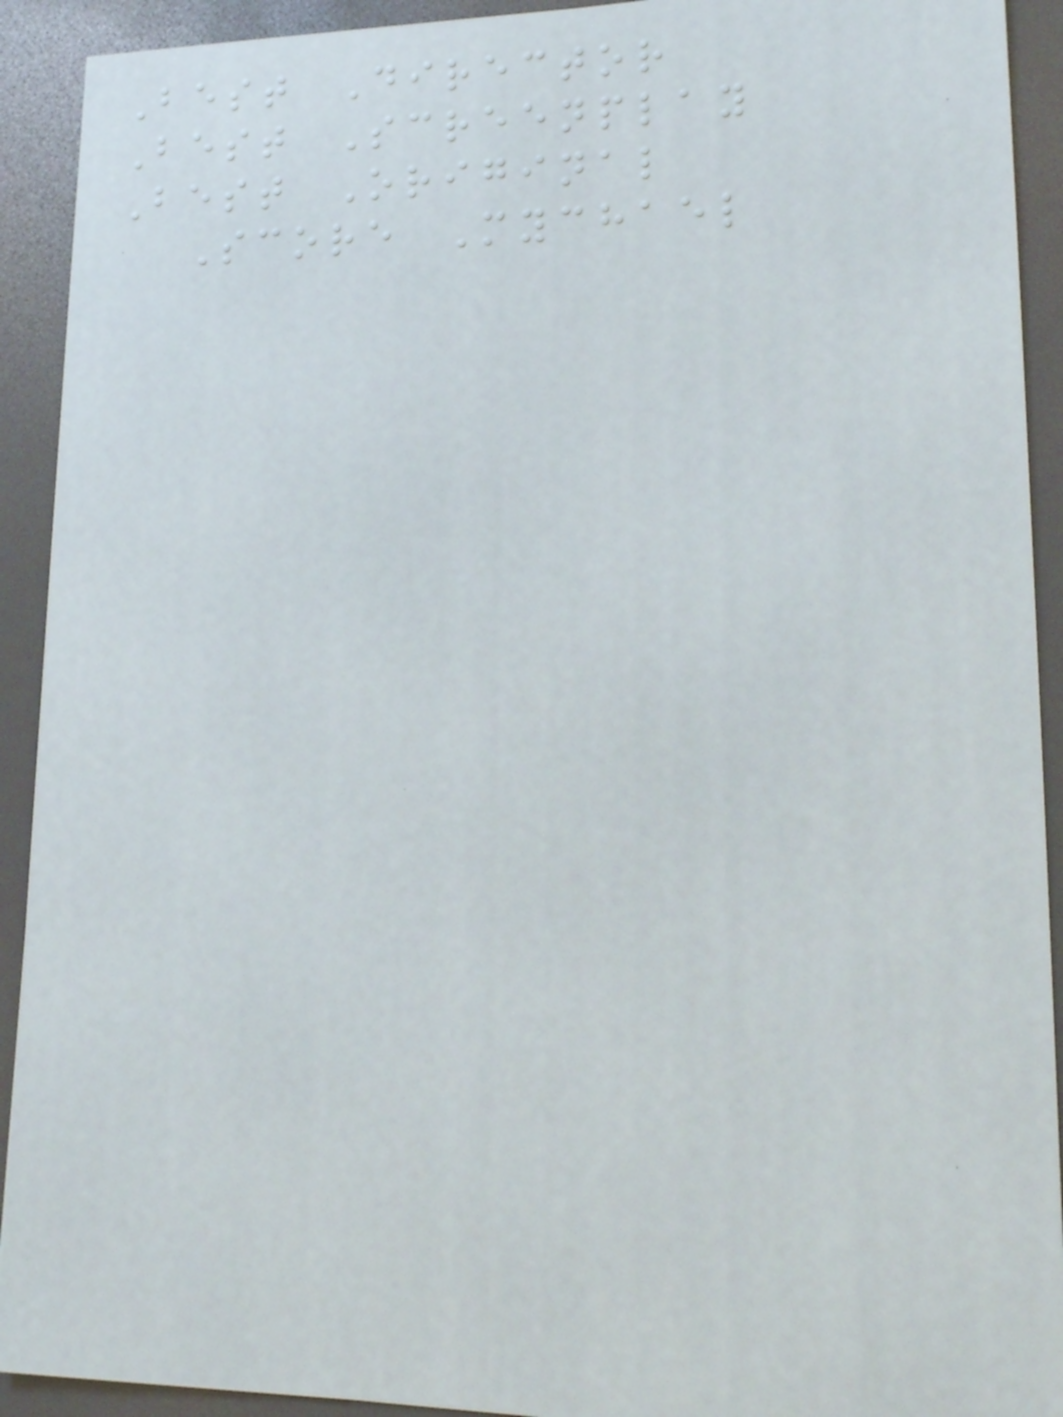Best Director
Best Screenplay
Best Original
Score Mychael
